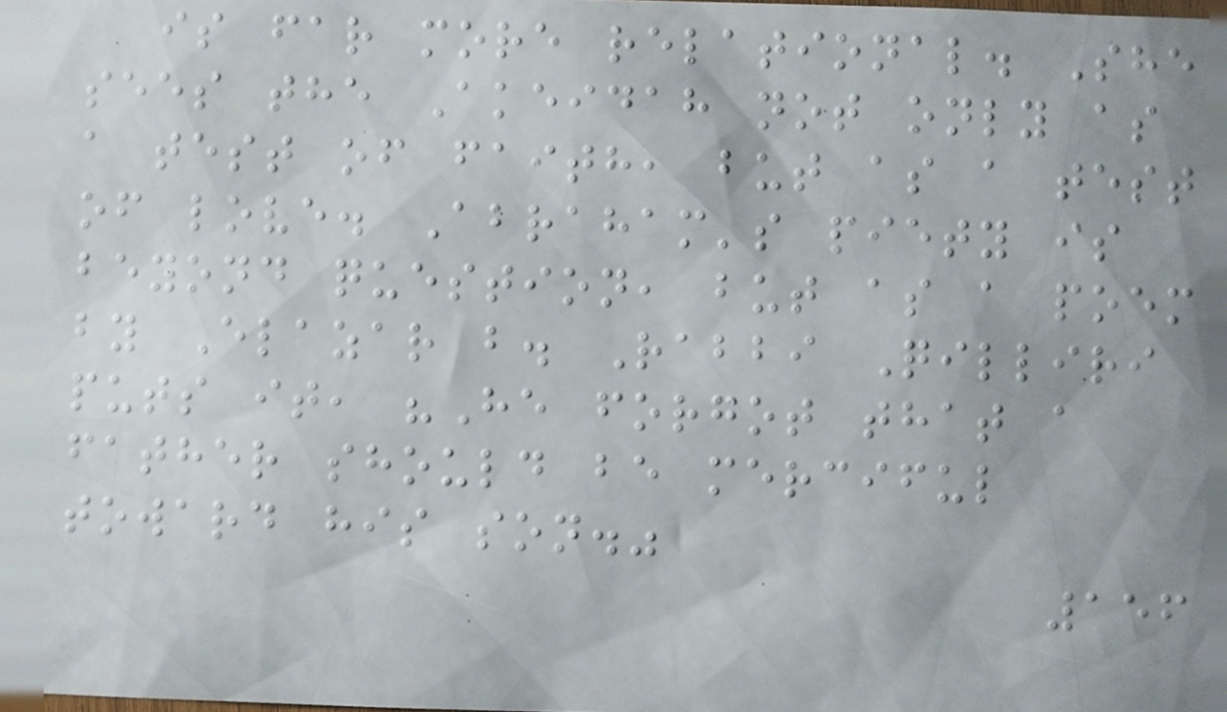is far more relational. She
sees the Akeidah not only as
a test of faith, but as a test
of love. Abraham's piety is
beyond question, but as a poem
by Elazar b. Rabbi Qilliri
puts it, "He forgot that a
father should be merciful
toward his son."
156
